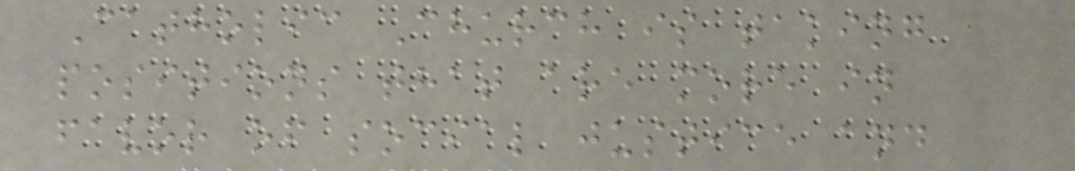Catholic Church is taking
positions that are more in
favor of social justice and
